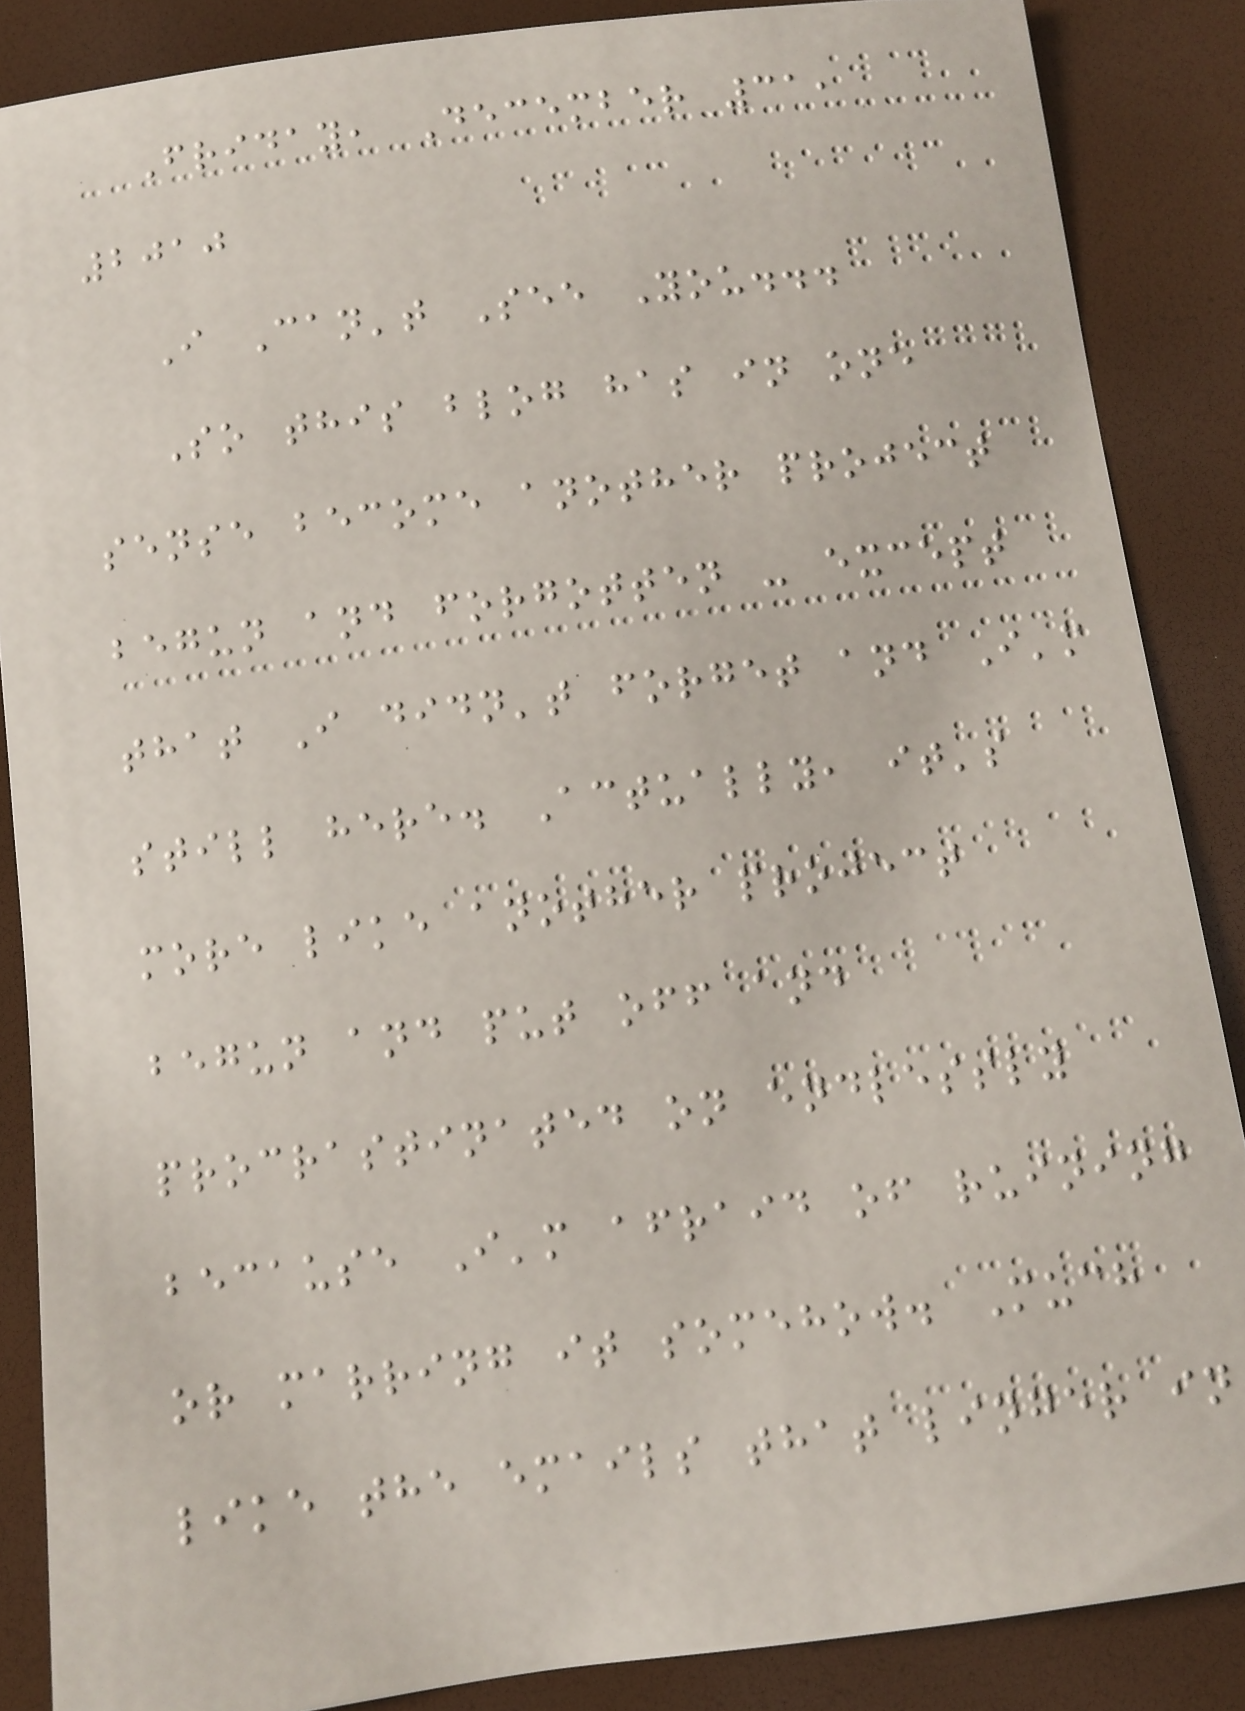Friday, December 31,
2010
I Can't See You...
So this blog has in one
sense become another project
begun and forgotten - except
that I didn't forget and I'm
still here. Actually, it's
more like another project
begun and put off and
procrastinated on endlessly
because I'm afraid of ruining
or marring it somehow. Much
like the emails that linger in
